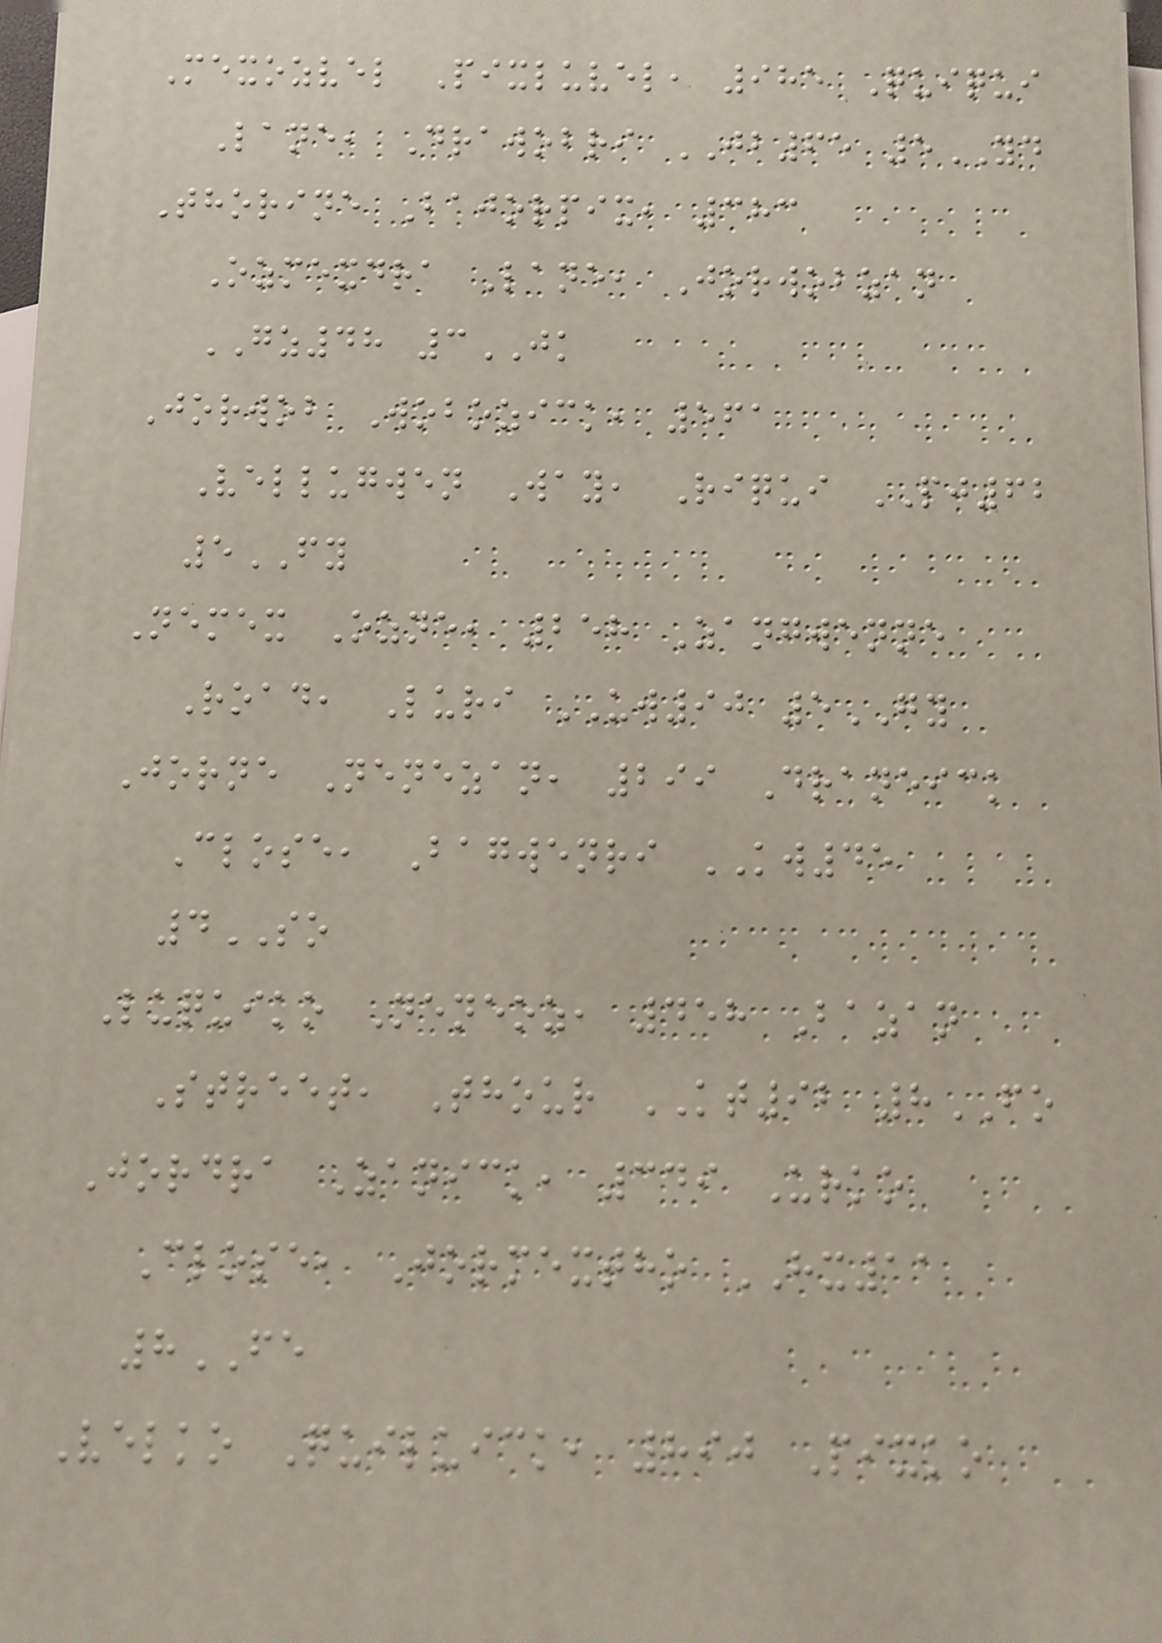Mexozvel Pixluvel, 985 Quiqui
Lane, Drawobri JB65 5YD
Thorine Bajorpix, 383
Ozmexdra Lane, Jorwobzan
GZ48 3JK
Jorwob Wobozick, 561
Vellugwen Way, Riqui PJ62
5FY
Nemex Ozne, 258 Zangwenne
Road, Luri UW90 5GY
Jorne Nenezan, 299 Draneick
Close, Bagwenri KW45
4SO
Luquiko Neneoz, 458 Bazan
Street, Thour KT92 8FO
Jordra Zanick, 349 Urko
Close, Jormextho HX11
8FE
Velko Quiluick, 890 Pixko
